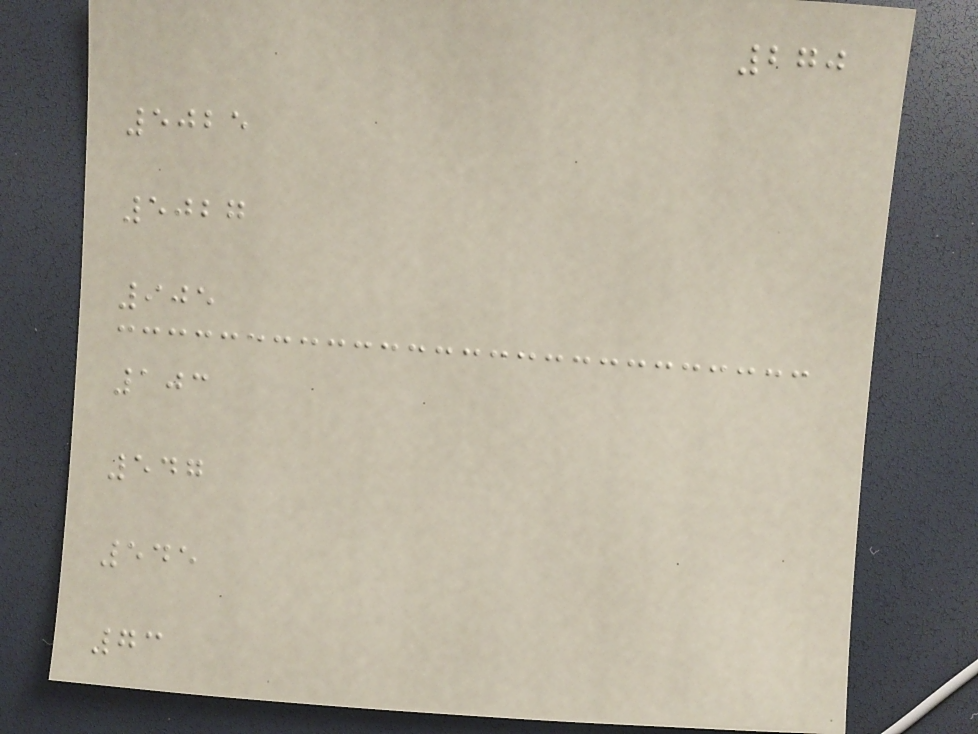270
5025
5027
905
103
547
545
73
